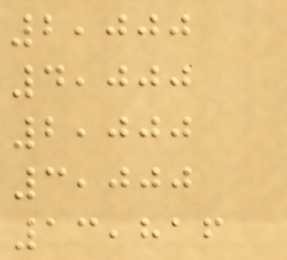2,000
4,000
2,000
3,000
13,816
